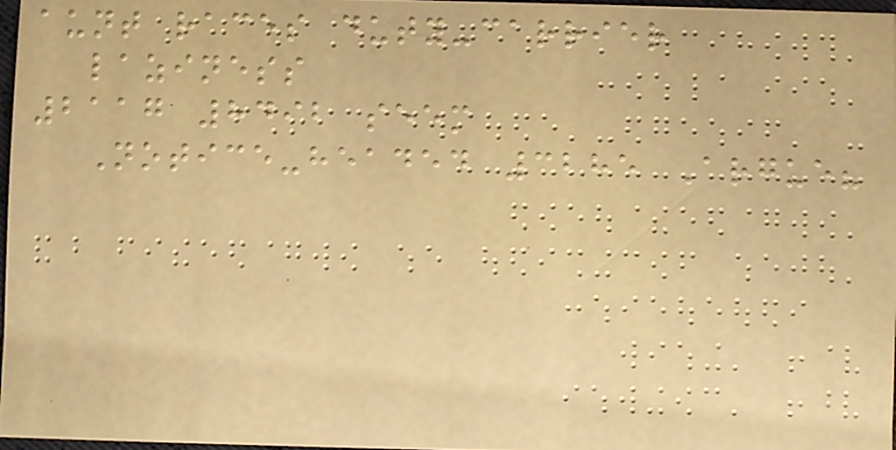aunt races duty-carrier
laziness
2117 8492 seem
Notice-headed 3285 Argue?
